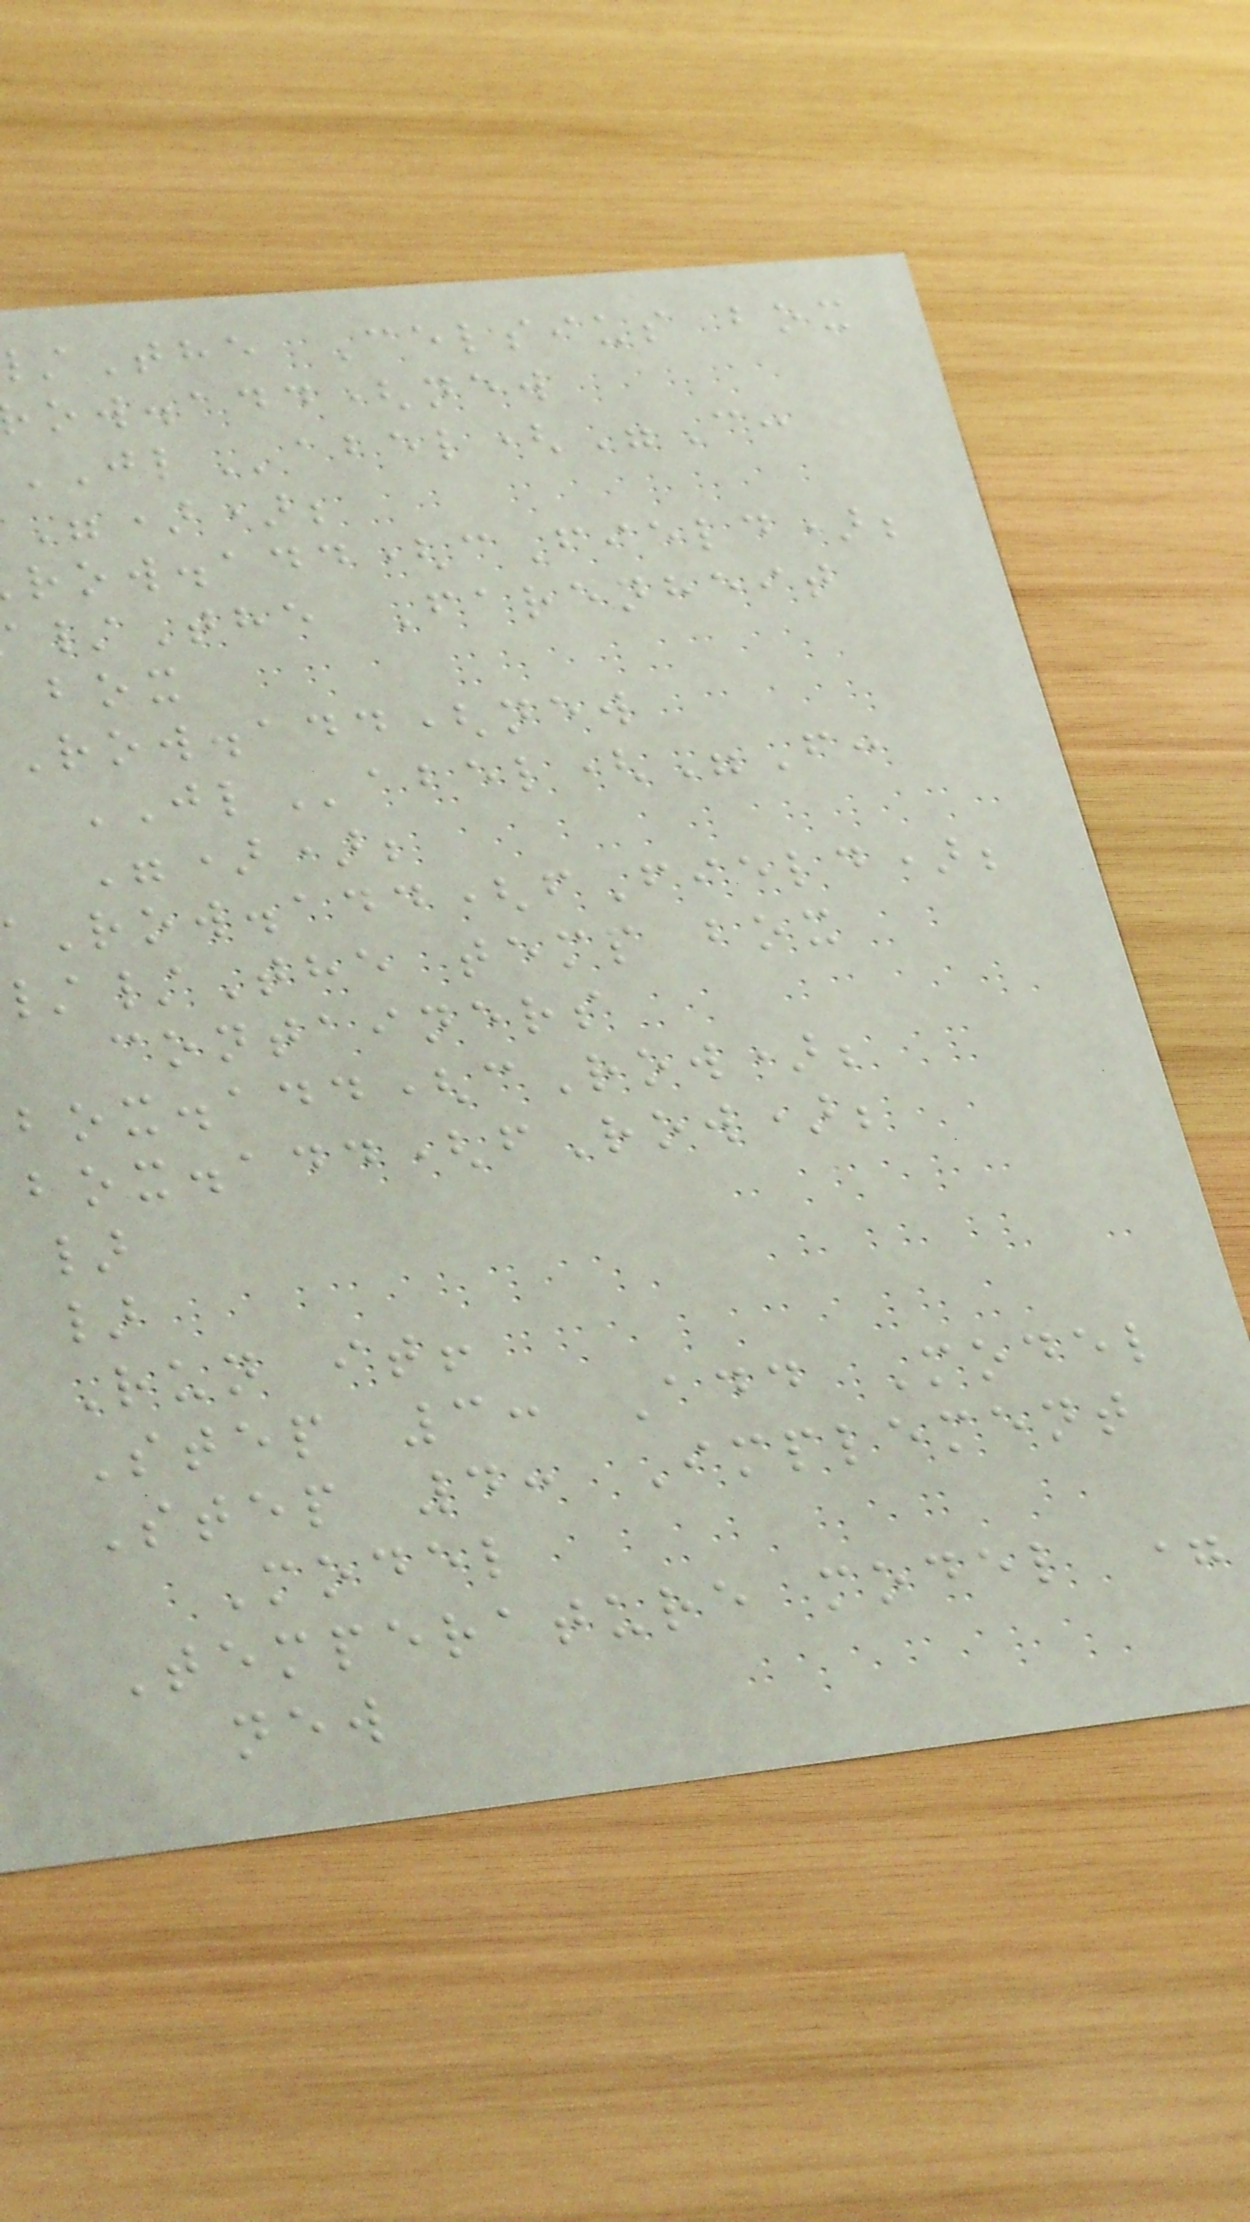The Celsius box
ow.add(new
JLabel("C:
"));
ow.add(cField);
/The Farenheit
box
Row.add(new
JLabel("F:
"));
Row.add(fField);
/The temp box
containers
box.add(cRow);
box.add(fRow);
}
}
Run it!
Step 3: Add Model
Step 4: Implement
Model
Temperature model =
new
